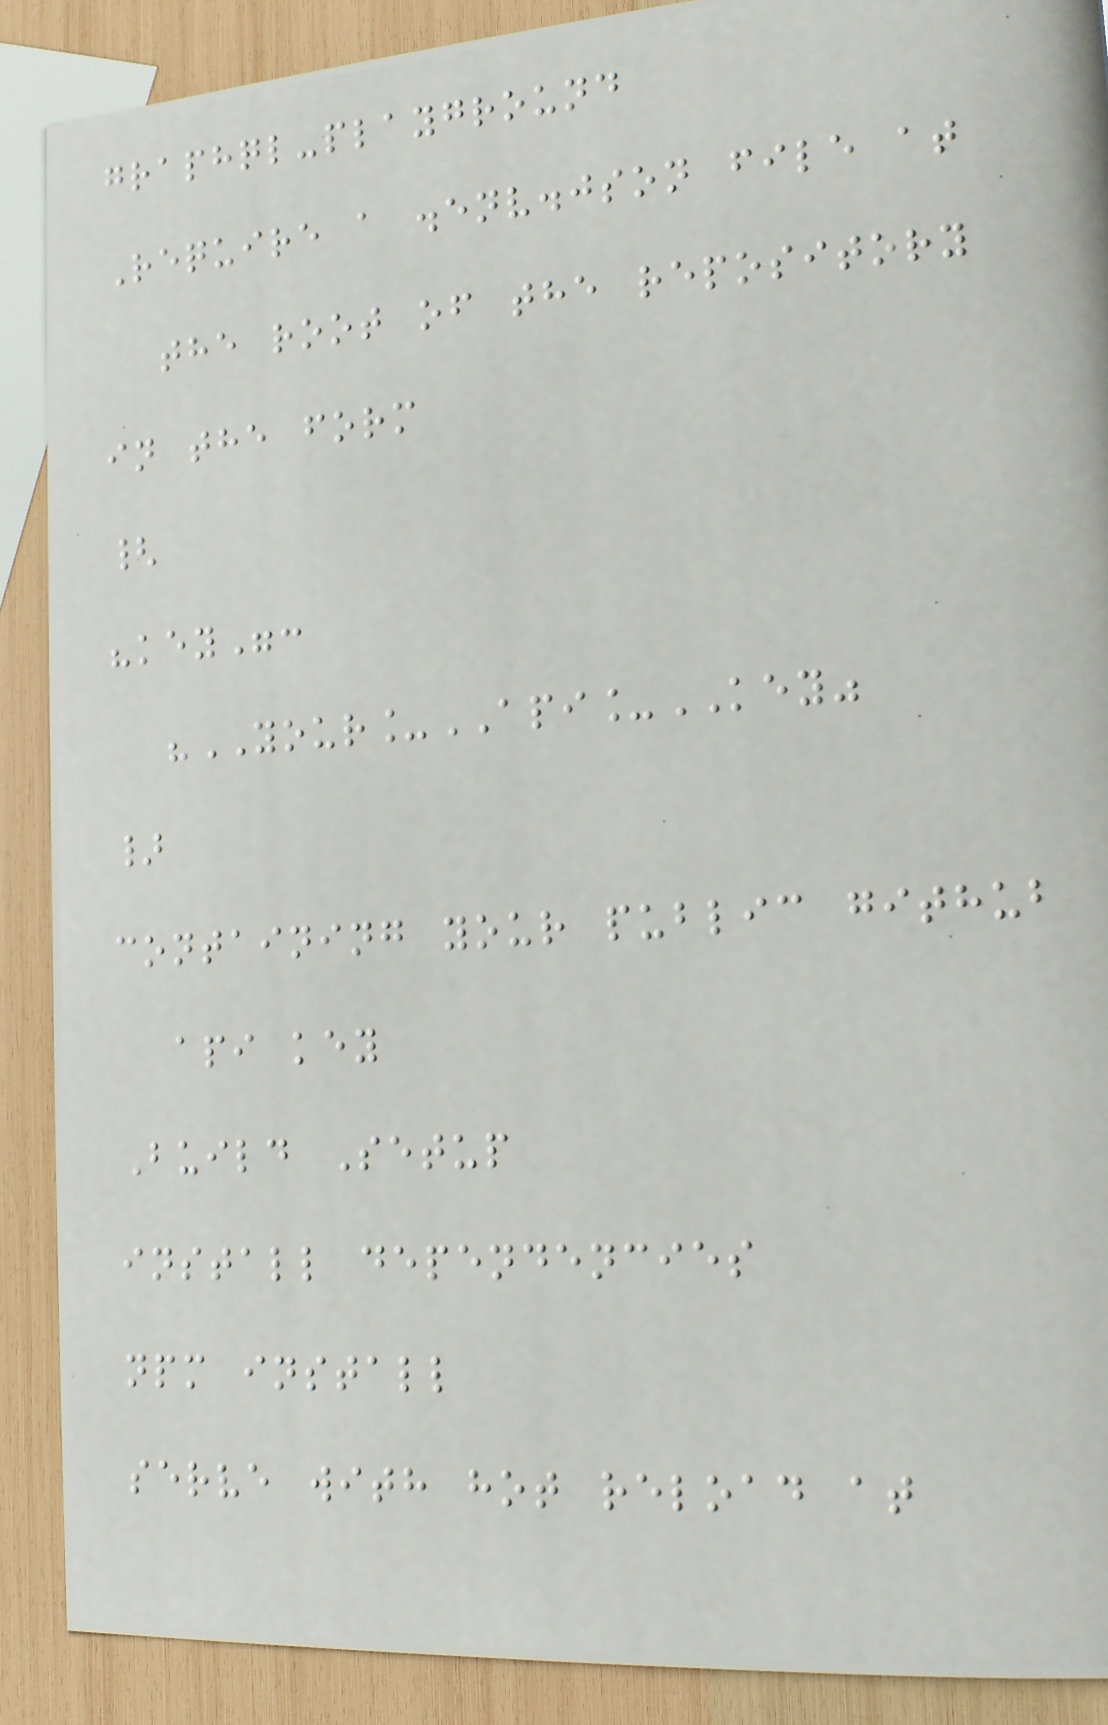graphql-playground
Require a .env.json file at
the root of the repository
in the form
{
"key":
"YOUR_API_KEY"
}
containing your public github
api key
Build Setup
install dependencies
npm install
serve with hot reload at
